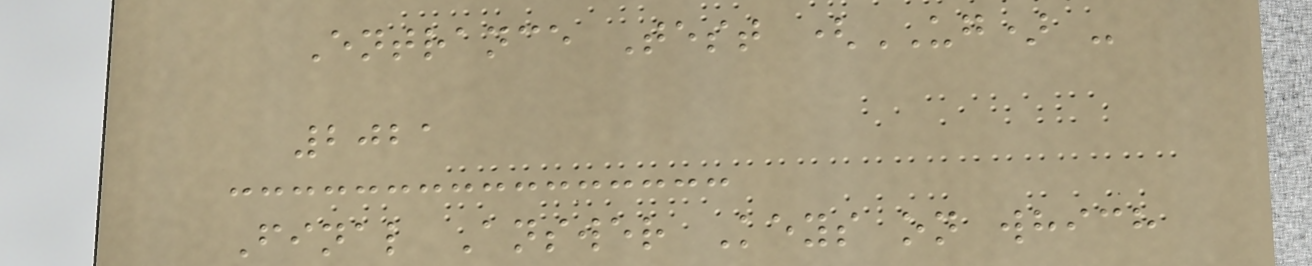Entrance Test (UG) -
2021
Final Answer Keys on which
